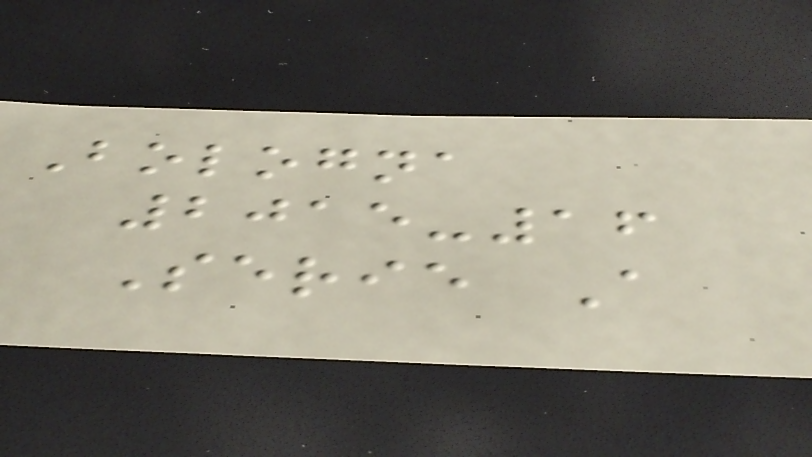Bologna
2015-16
Serie A
